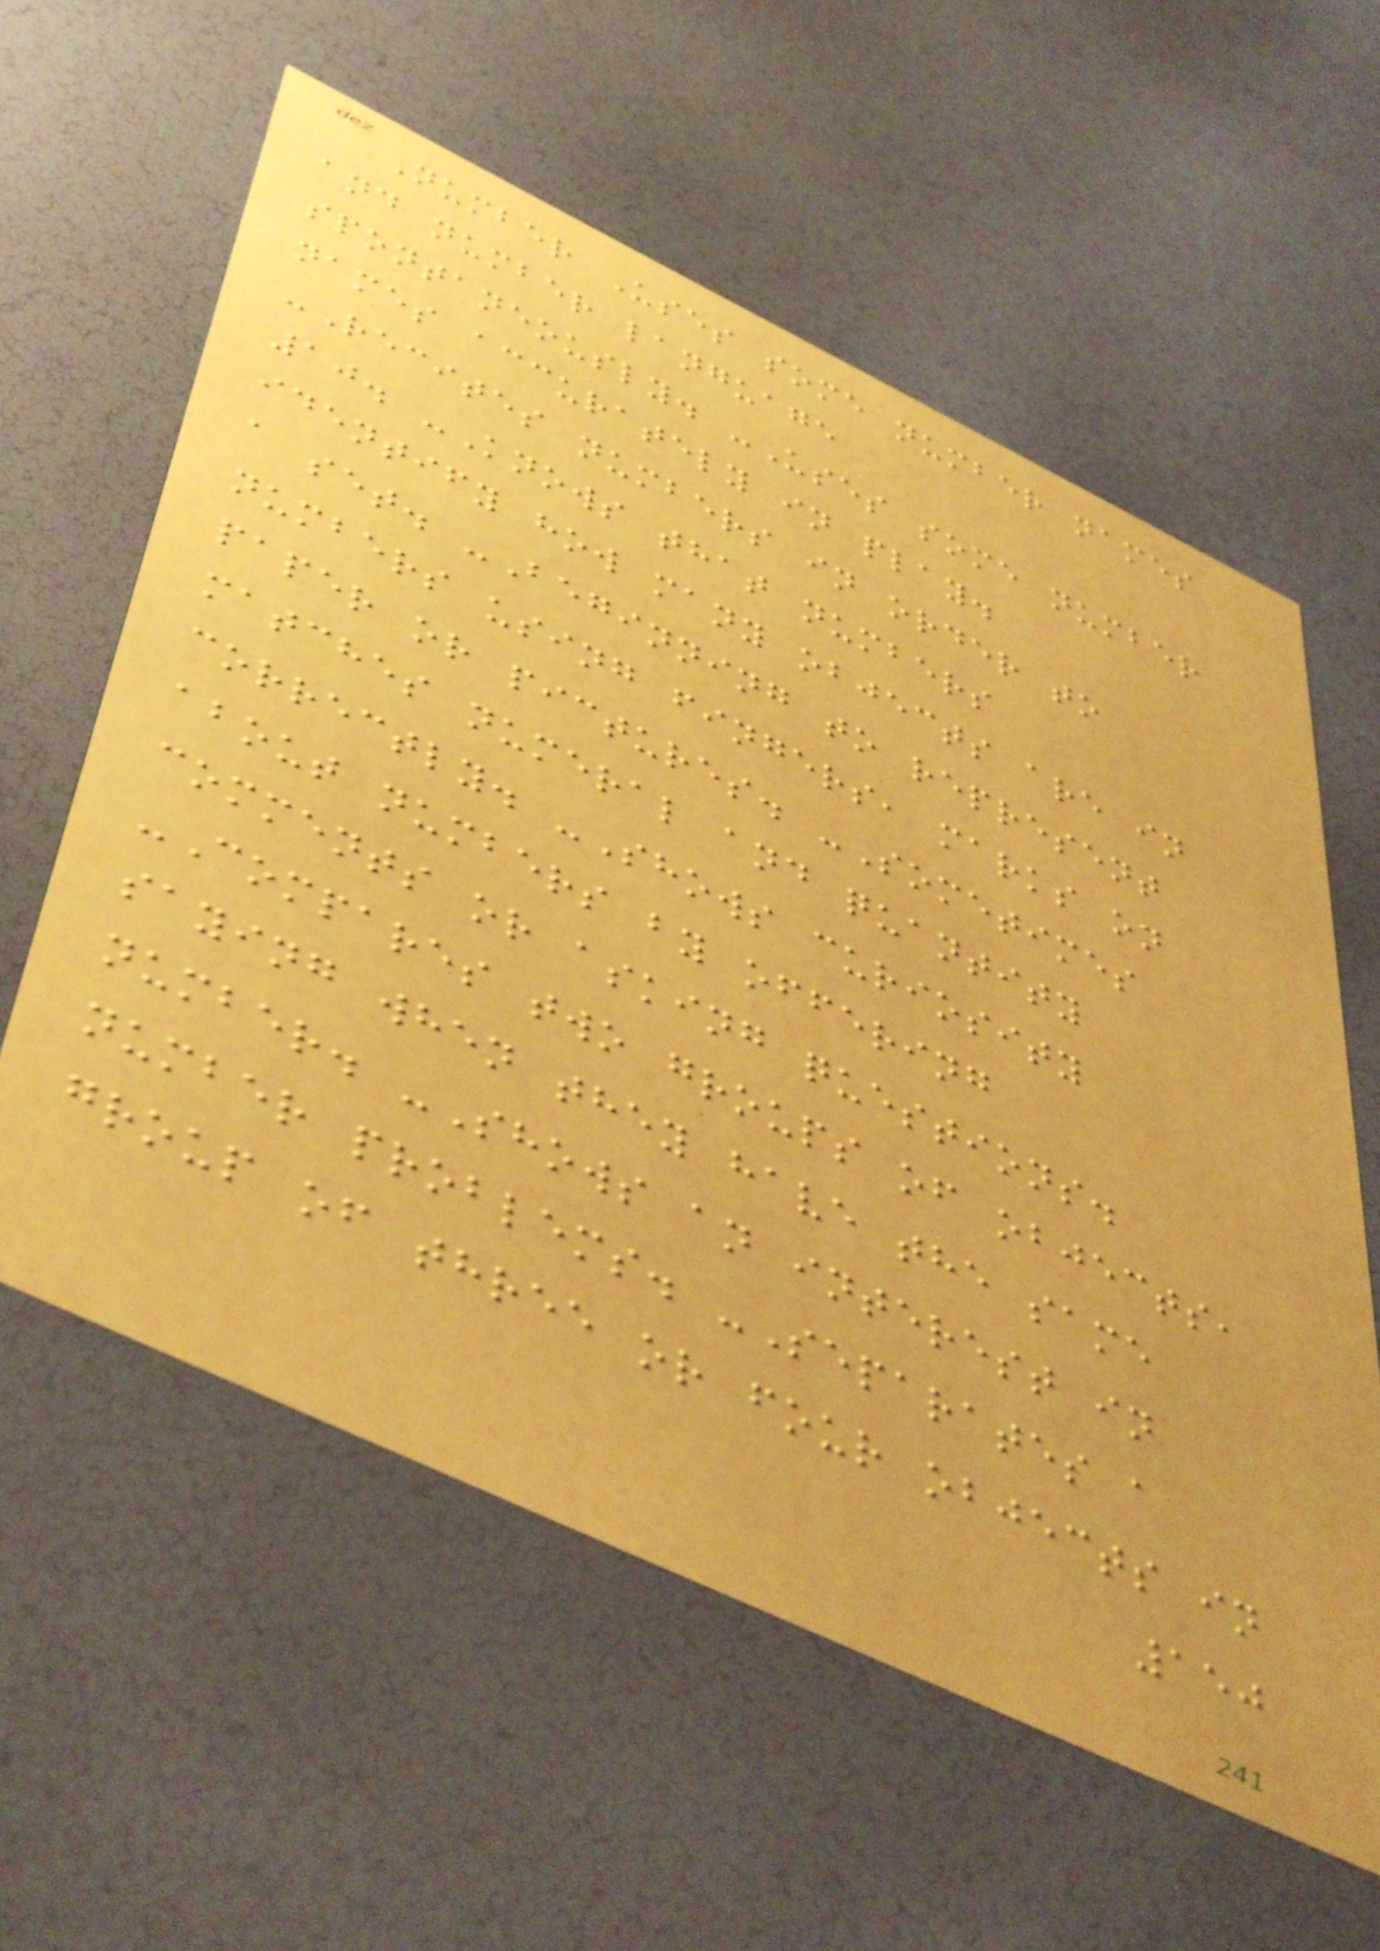Number Uses some number names
and number language
spontaneously. -Uses some number
names accurately in play.
-Recites numbers in order to
10. -Knows that numbers
identify how many objects are in
a set. -Beginning to represent
numbers using fingers, marks on
paper or pictures. -Sometimes
matches numeral and quantity
correctly. -Shows curiosity
about numbers by offering
comments or asking questions.
-Compares two groups of objects,
saying when they have the same
number. -Shows an interest in
number problems. -Separates a
group of three or four objects in
150
